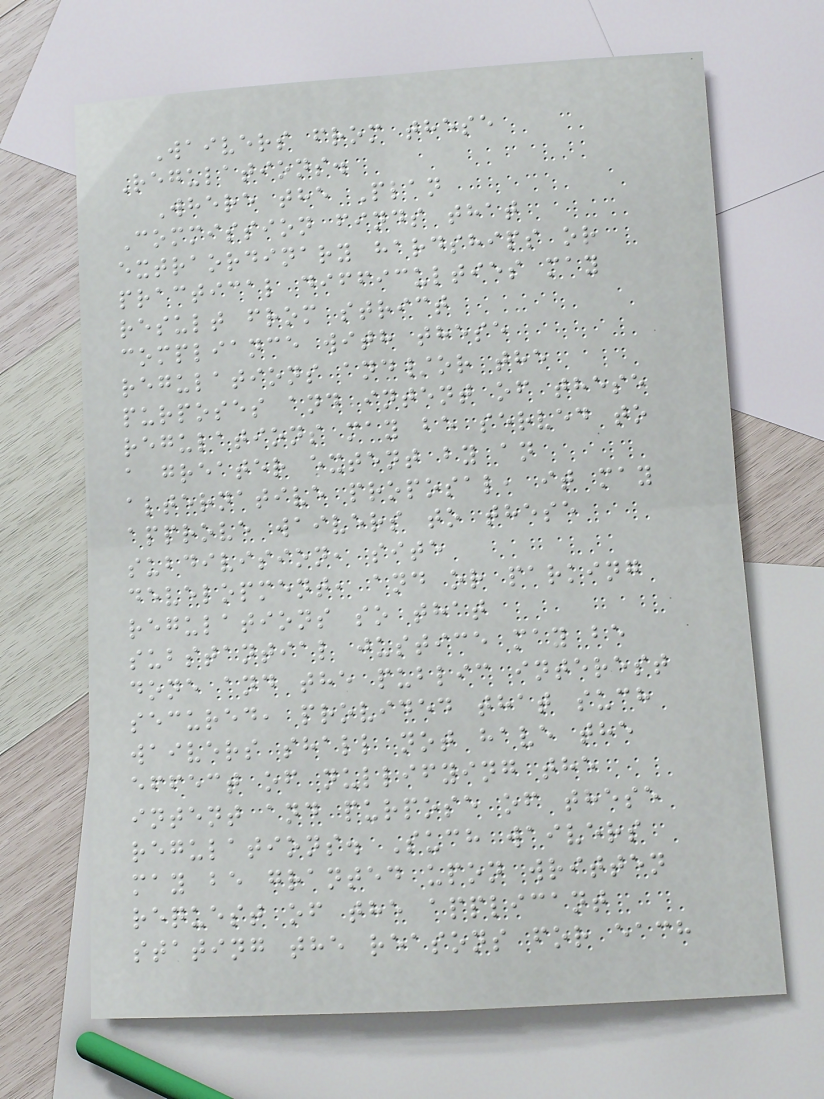Waivers from these
Regulations.
Where the Plan
Commission finds that
extraordinary hardships or
practical difficulties may
result from strict
compliance with these
regulations and/or the
purposes and intent of these
regulations may be served to
a greater extent by an
alternative proposal, it may
approve waivers to these
subdivision, site
development, and or parking
regulations so that
substantial justice may be
done and the public interest
secured, provided that such
waivers shall not have the
effect of nullifying the
intent and purpose of these
regulations. Such waivers
may be granted upon written
request of the applicant
stating the reasons for each
